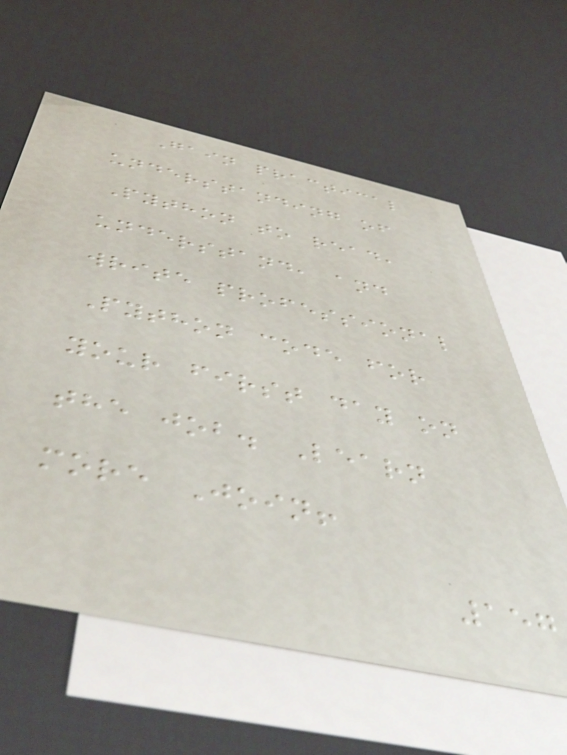Gain practical
understanding of
Python to read,
understand, and
write professional
Python code for
your first day on
the job. Learn
more Join!
157
